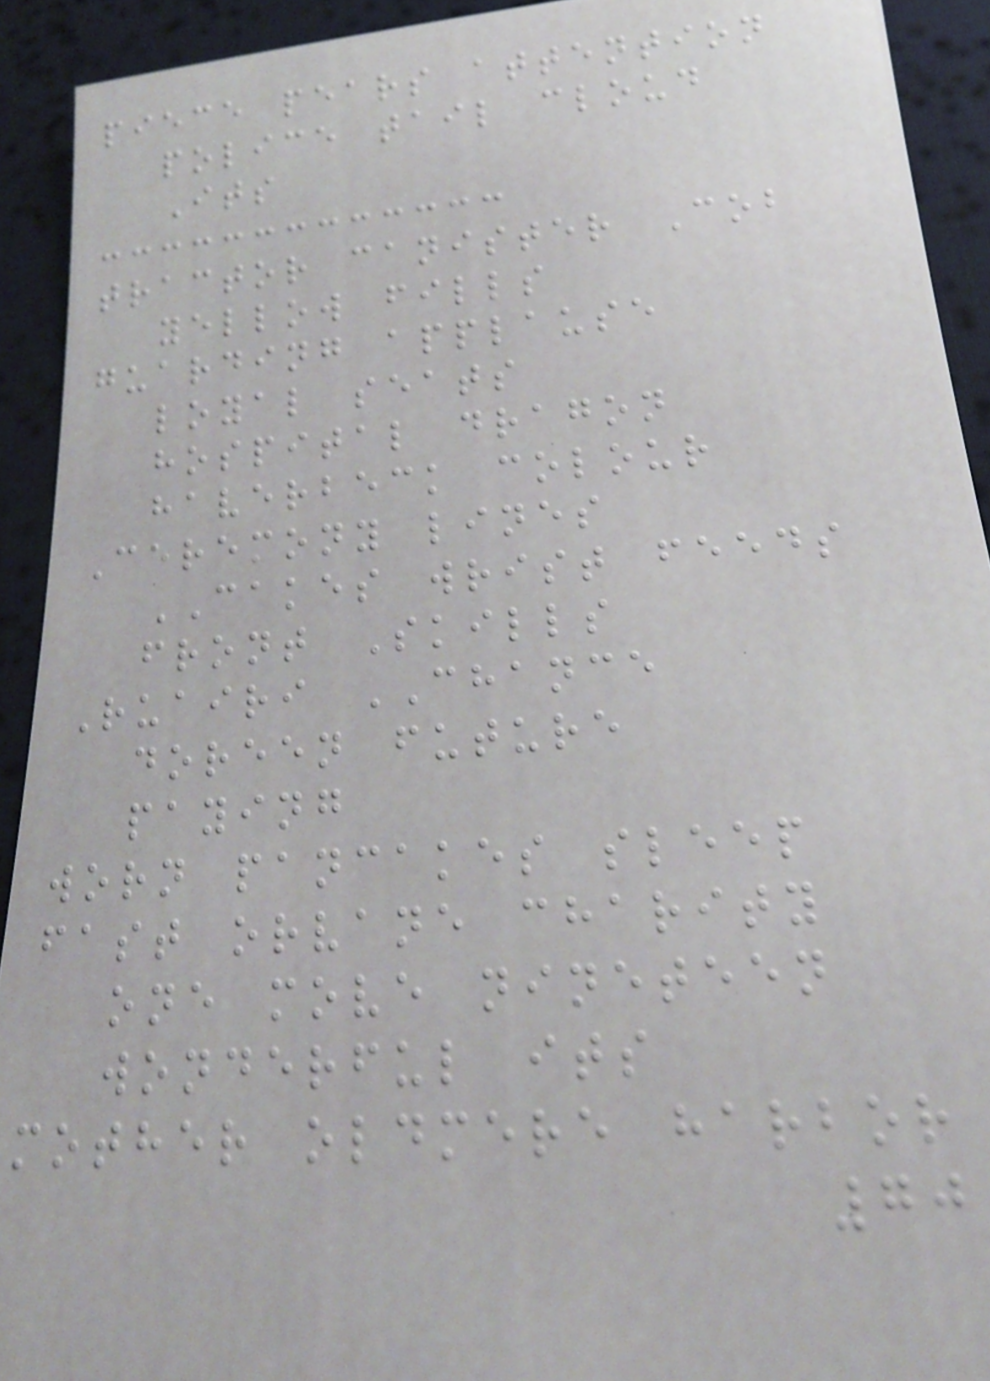piece pears attention
police tail cloud
Its
tractor canister Cob
yellow fills
guarding applause
loyal seats
hospital dragon
haverbeck colour
Ceremony lines
CAKES wrist feeds
front Skills
Ruairi CHANCE
doreen future
paying
worn pancakes sleep
fast orvane charity
one move nineteen
wonderful its
mother oldmere harbor
70
